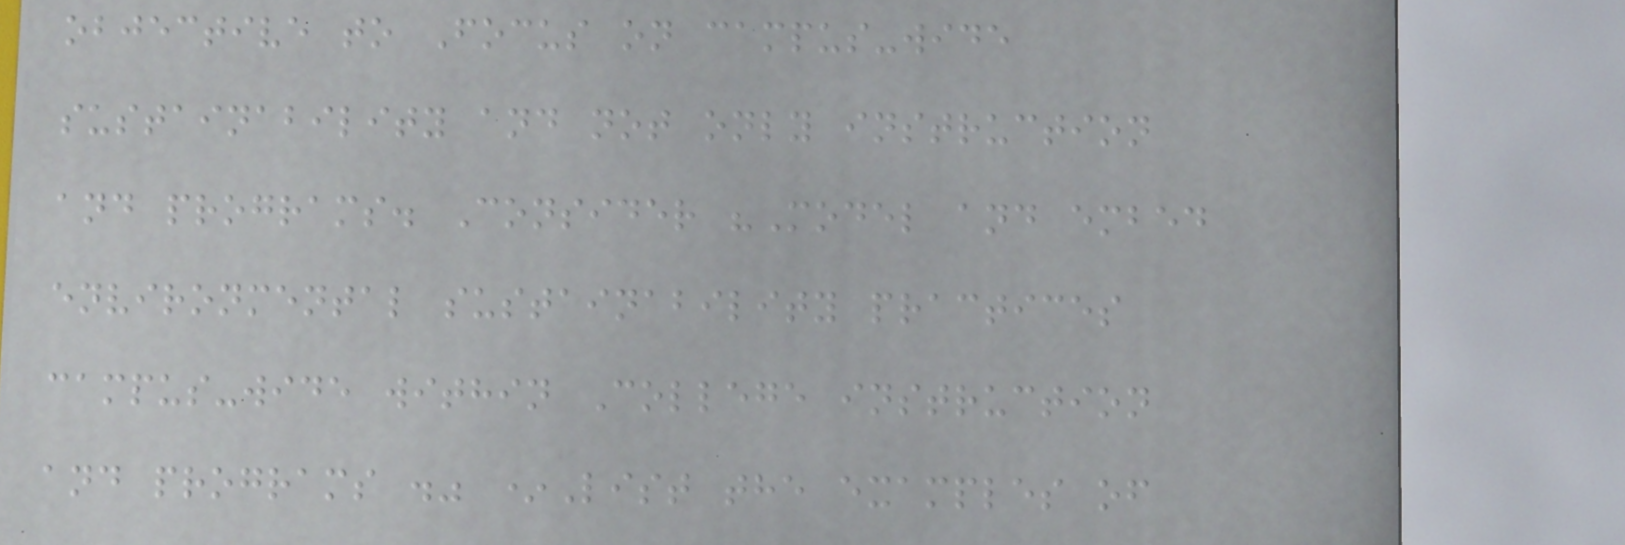objective to Focus on campus-wide
sustainability and not only instruction
and programs. Consider "Model and embed
environmental sustainability practices
campus-wide within College instruction
and programs ." *List the examples of
